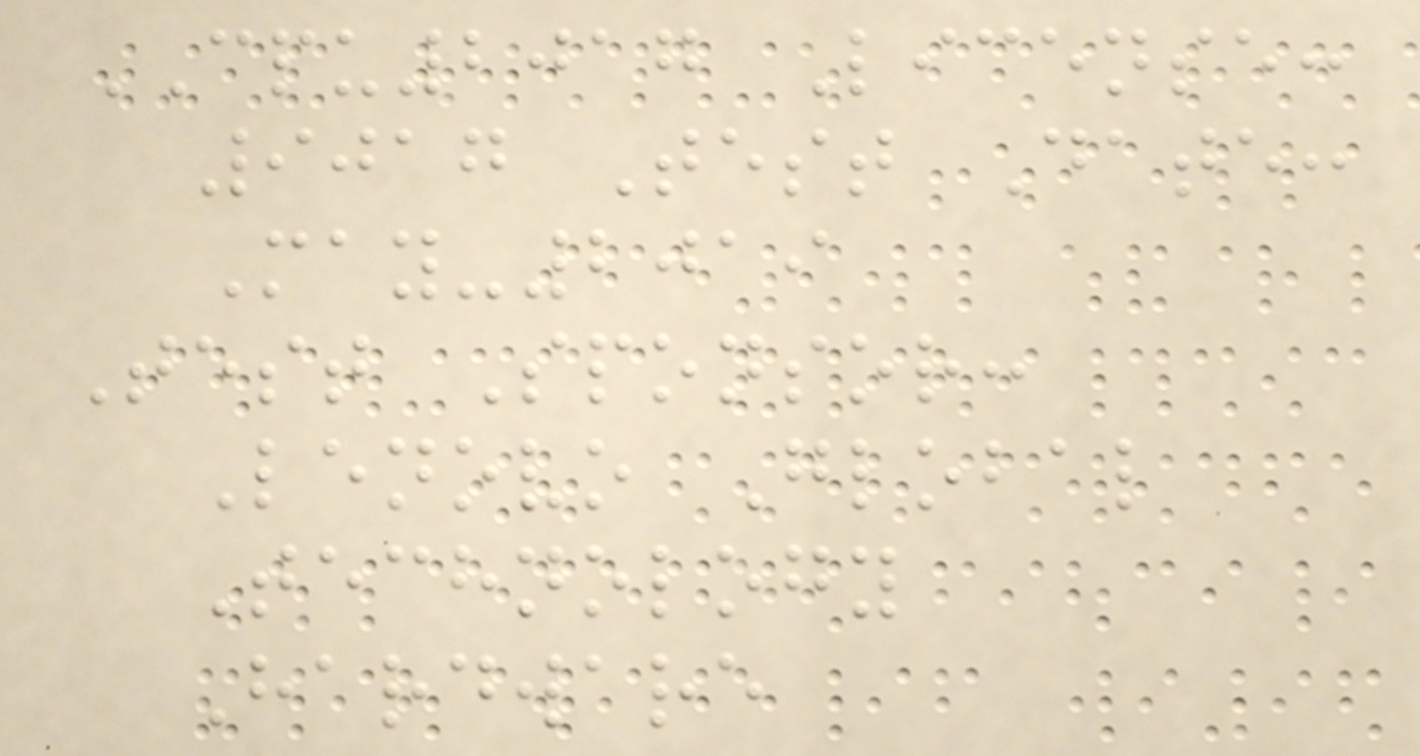CPU2017 License:
9017 Test Date:
May-2019
Test Sponsor:
Lenovo Global
Technology
Hardware
